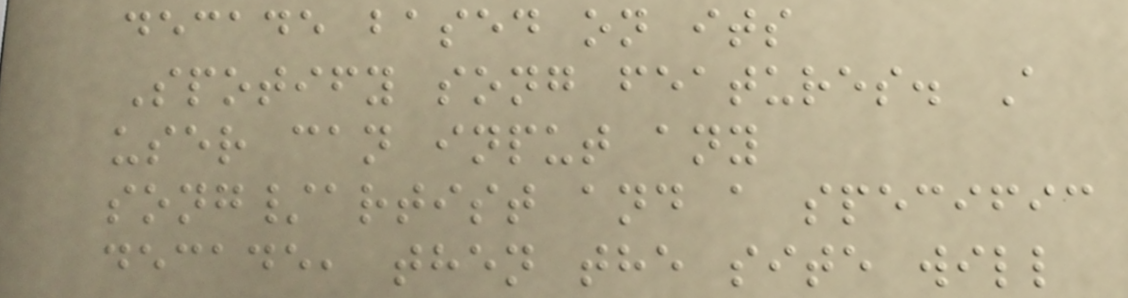decade based on its
Spotify song features. A
user can input any
song/artist and a specific
decade, then the site will
